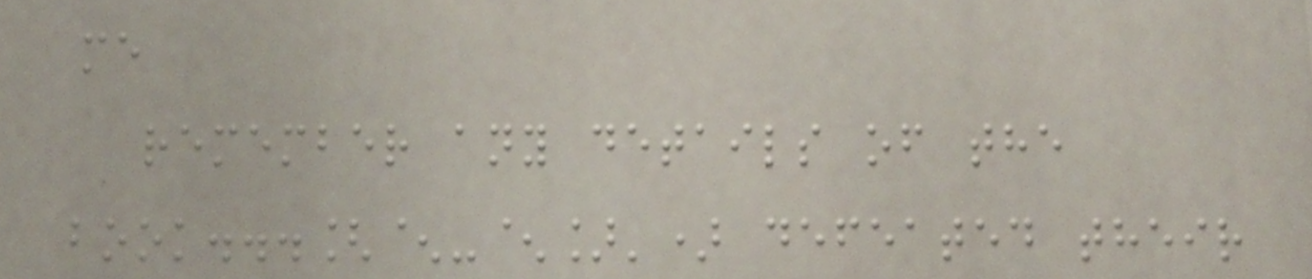me
remember any details of the
book...[^-^]') defeated their
